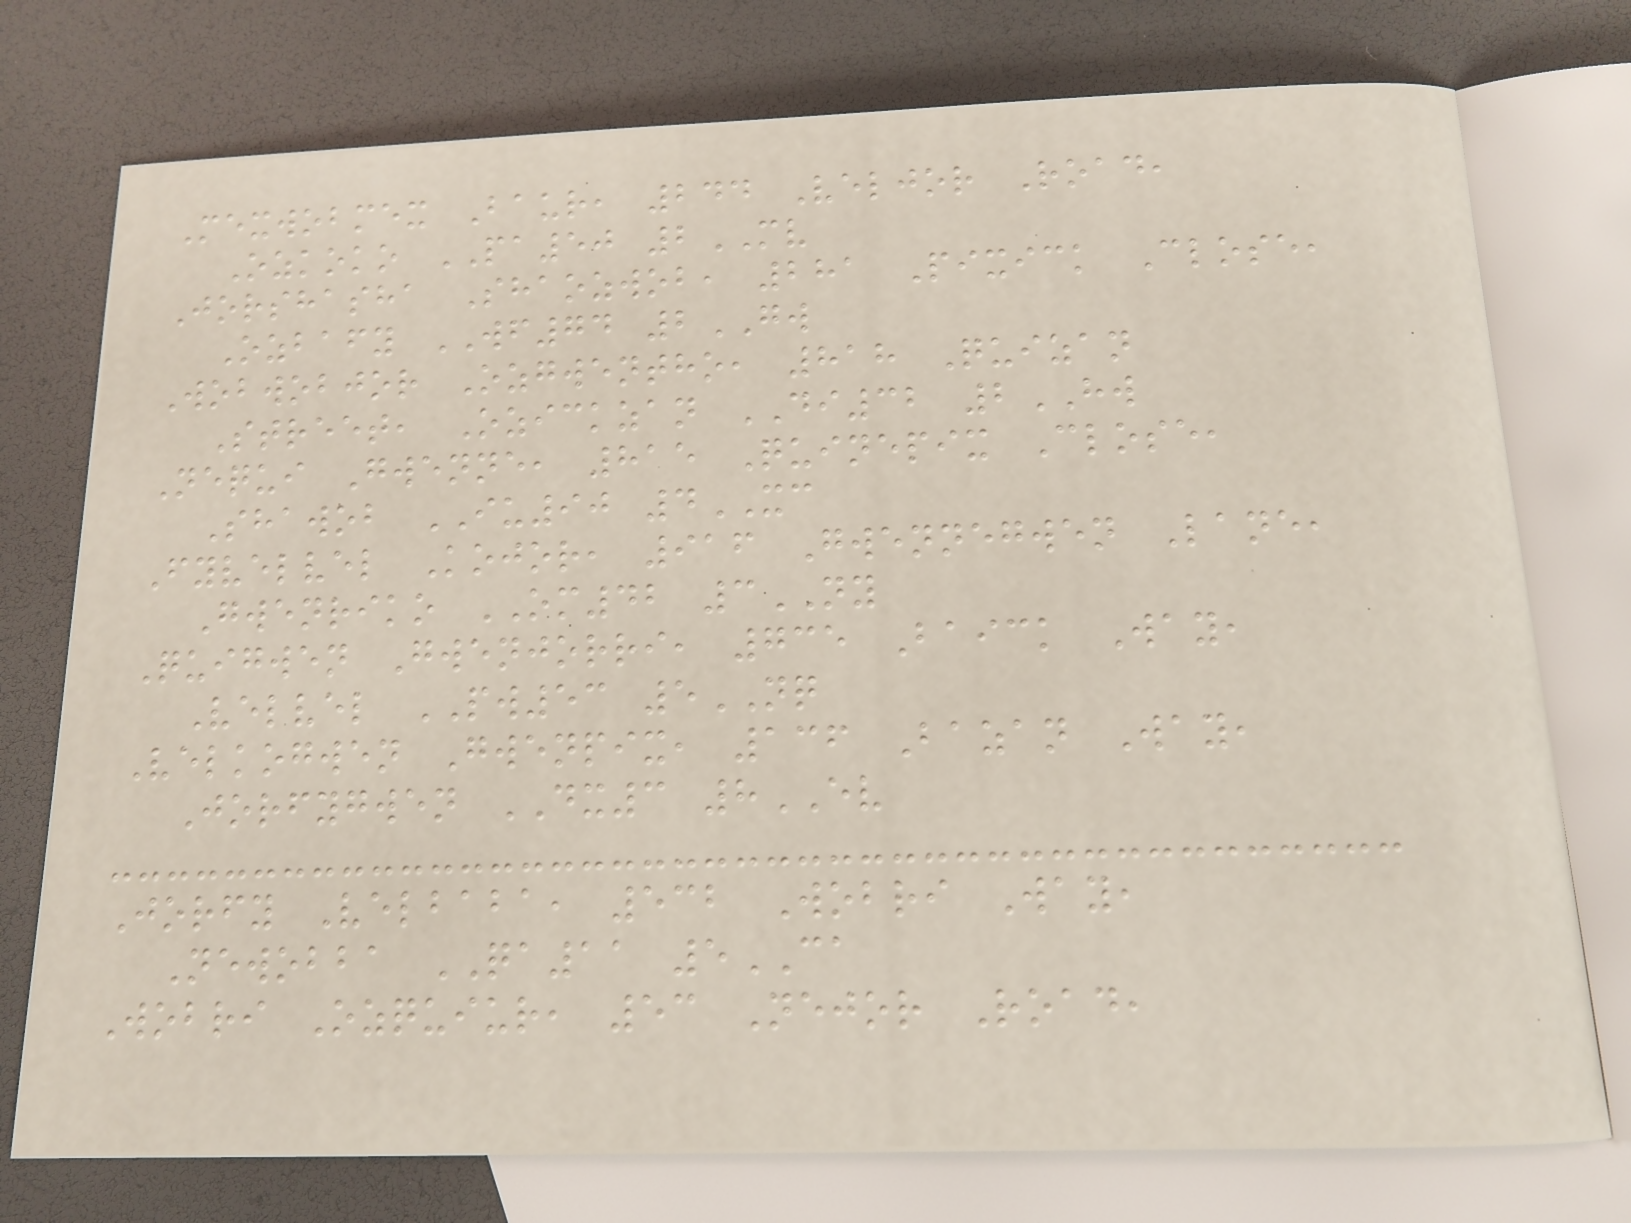Mexwobmex Baur, 244 Veljor Road,
Ozkoko PA50 2MV
Jorshasha Shaozwob, 281 Pixick Close,
Ozbafy WF74 2GW
Wobwobjor Ozgwentho, 818 Quizan
Street, Ozickzan DI32 2HW
Nequi Gwenne, 815 Quinepix Close,
Shawob IU90 4XC
Fyvelvel Kojor, 916 Gwennegwen Lane,
Gwenriko OM42 3NY
Quigwen Gwenjorri, 735 Baick Way,
Velvel PW53 5NQ
Velkogwen Gwenpix, 136 Bazan Way,
Jorfygwen DX3 8EV
Jorfy Velbaba, 532 Wobri Way,
Newobba QA11 5CA
Wobri Ozquiur, 53 Nejor Road,
